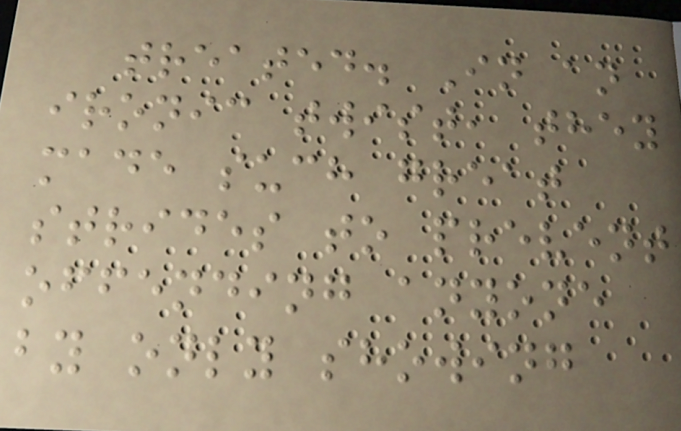treated. In an
ironic twist, they
made such great
strides to prevent
offending anyone
by only showing
